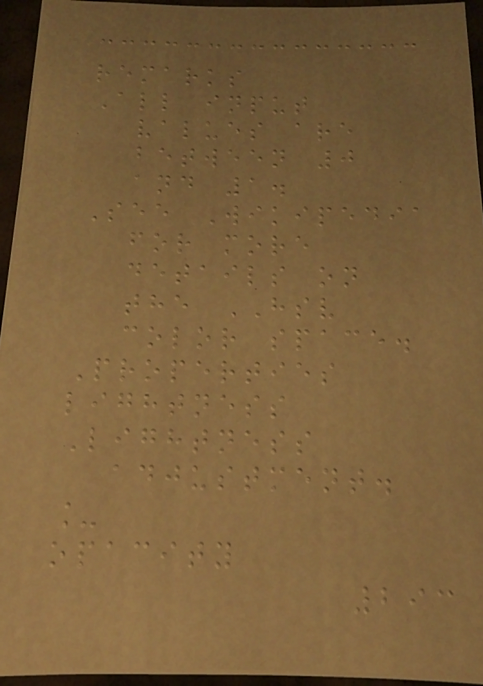remarks
All input
values are
between 0
and 1.
See Wikipedia
for more
details on
the HSV
color space.
Properties
lightness
Lightness
adjustment.
_
opacity
293
